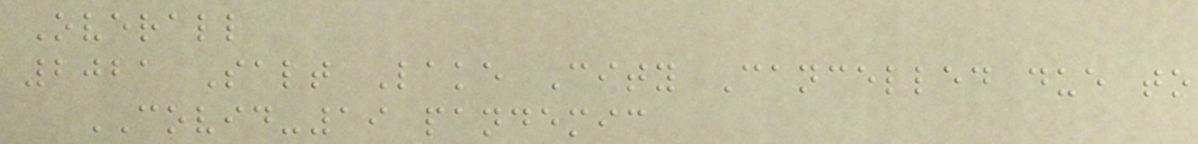Overall
2021 Salt Lake City Cancelled due to
COVID-19 pandemic
